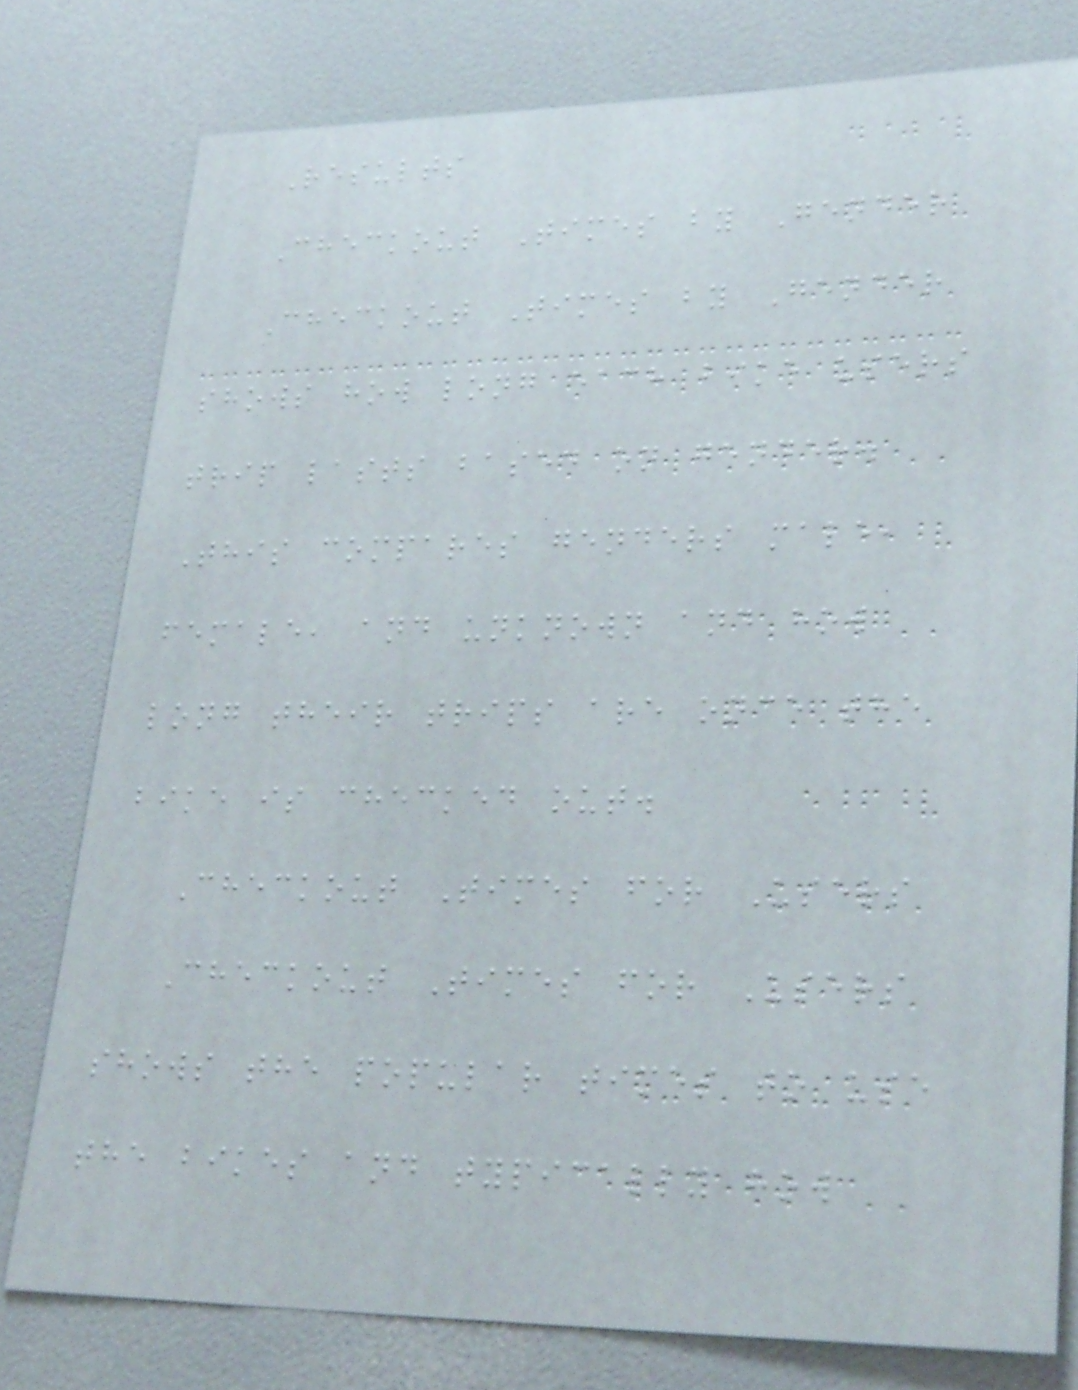Results
Checkout Times by Gender
Checkout Times by Gender
shows how long each bike users
trip lasts based on gender.
This compares genders male,
female, and unknown and how
long their trips are once the
bike is checked out.
Checkout Times for Users
Checkout Times for Users
shows the popular times to use
the bikes and typically how
